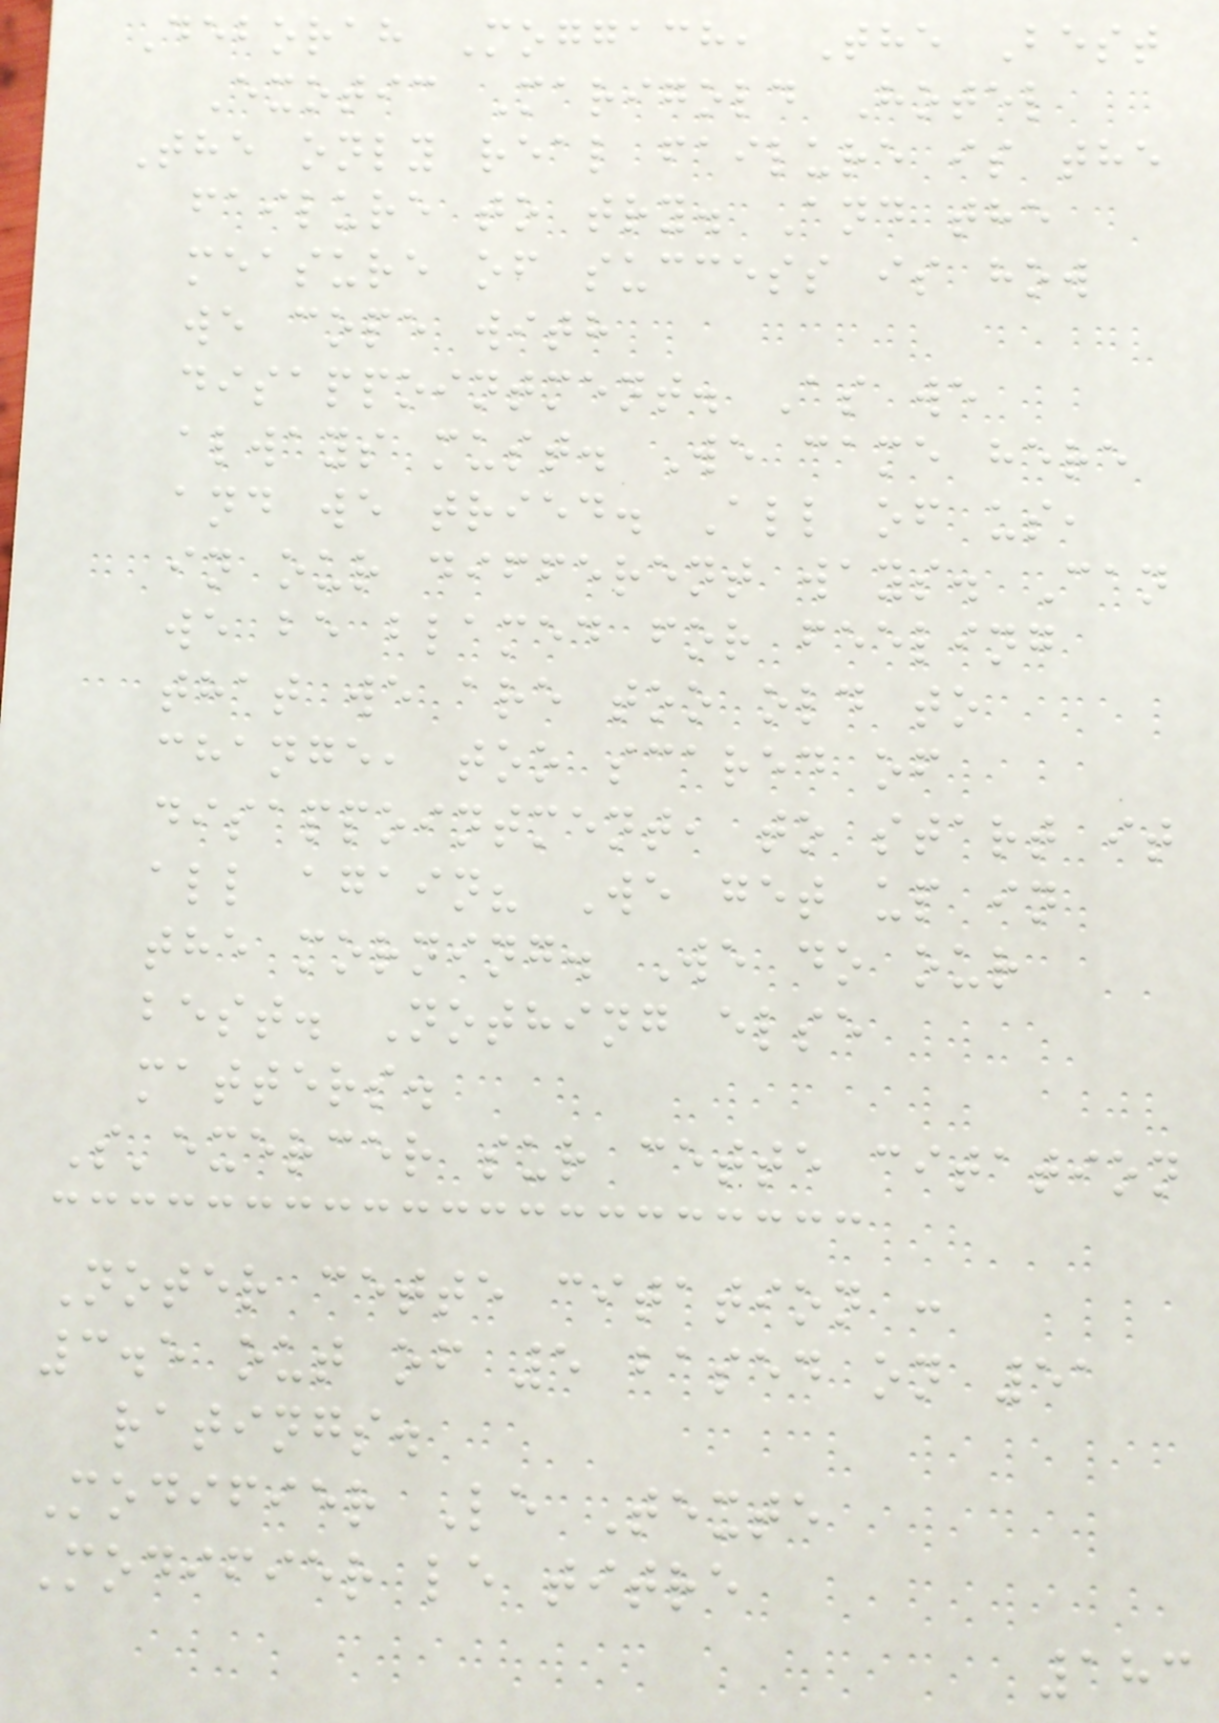Deborah Moggach, The Best
Exotic Marigold Hotel
The only real failure is the
failure to try. And the
measure of success is how
we cope with
disappointment. As we
always must. We came here
and we tried. All of us,
in our different ways. Can
we be blamed for feeling
that we are too old to
change, too scared of
disappointment, to start it
all again? We get up in
the morning. We do our
best. Nothing else
matters.
S'exercer sur cette citation
Noter cette citation :
3.5 out of 5 based on 51
ratings.
Modifier Le Texte
Modifier le titre
183
